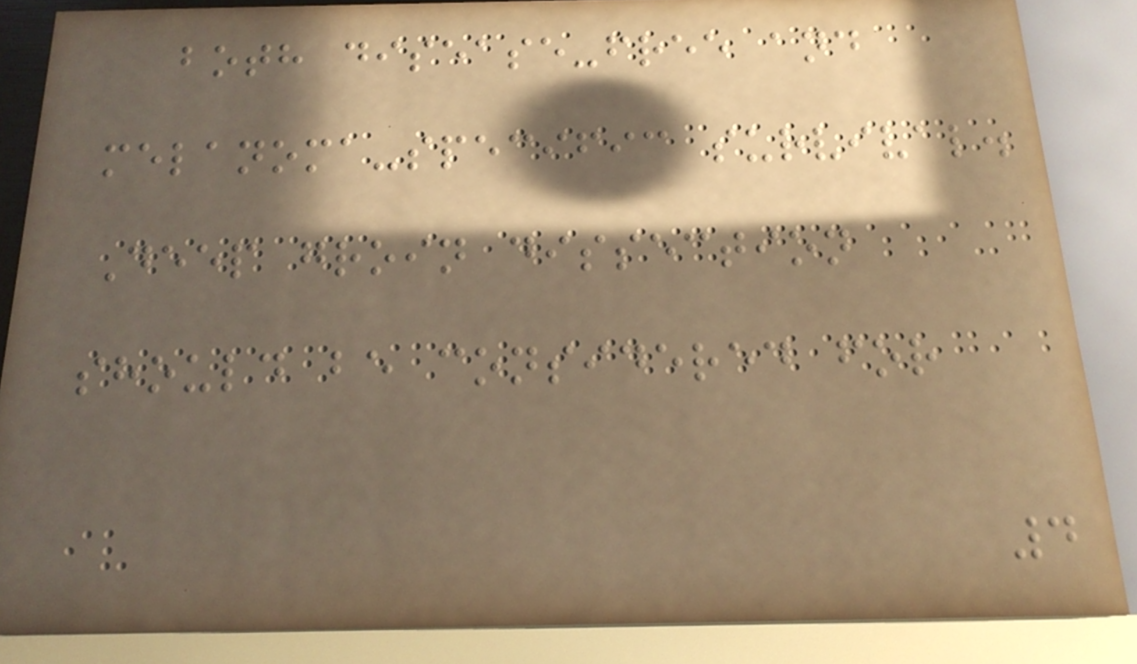both disease-free and
melanoma-specific survival.
Deep groin dissection
should be considered for
4
